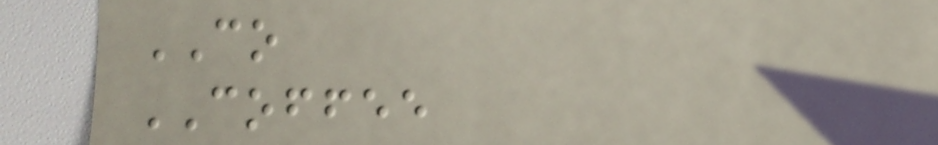CO
COFFEE
